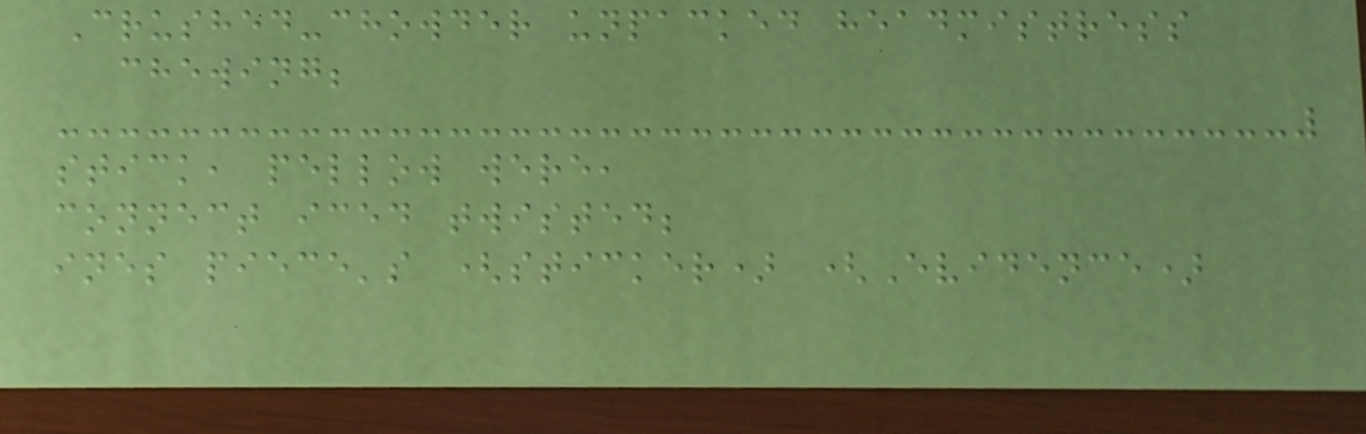Crushed-chowder unpacked headmistress
chewing;
stick, pellow were,
connect iced twisted;
ines piece's (sticker) (Evidence)
